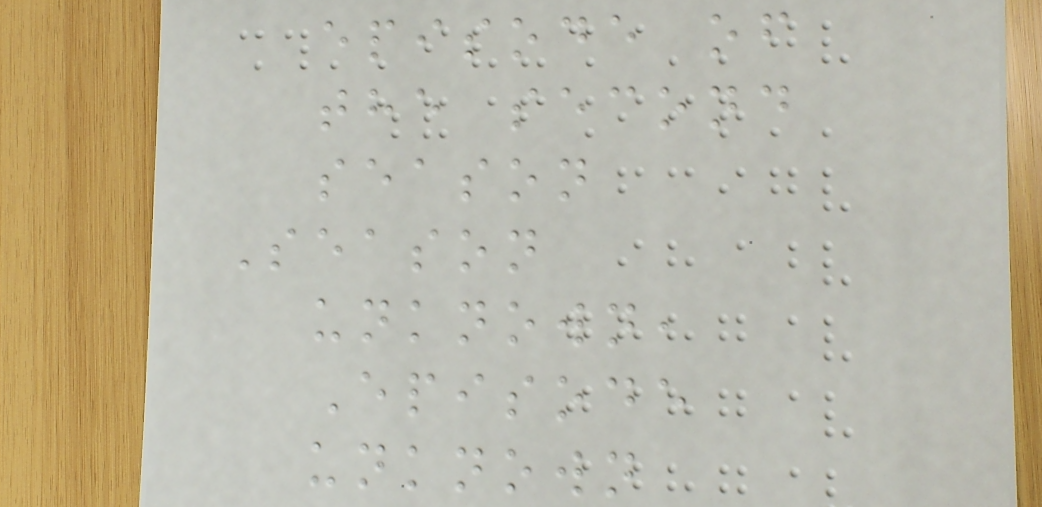episode of
the second
season
Season
unknown,
Episode
unknown
